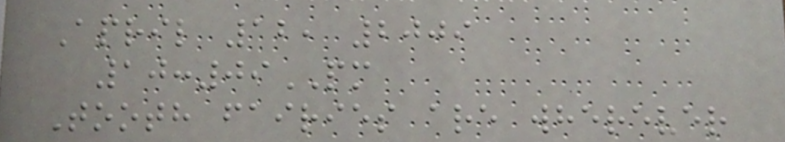April 12, 2009
10:09PM
Tooth fairies are wherever
